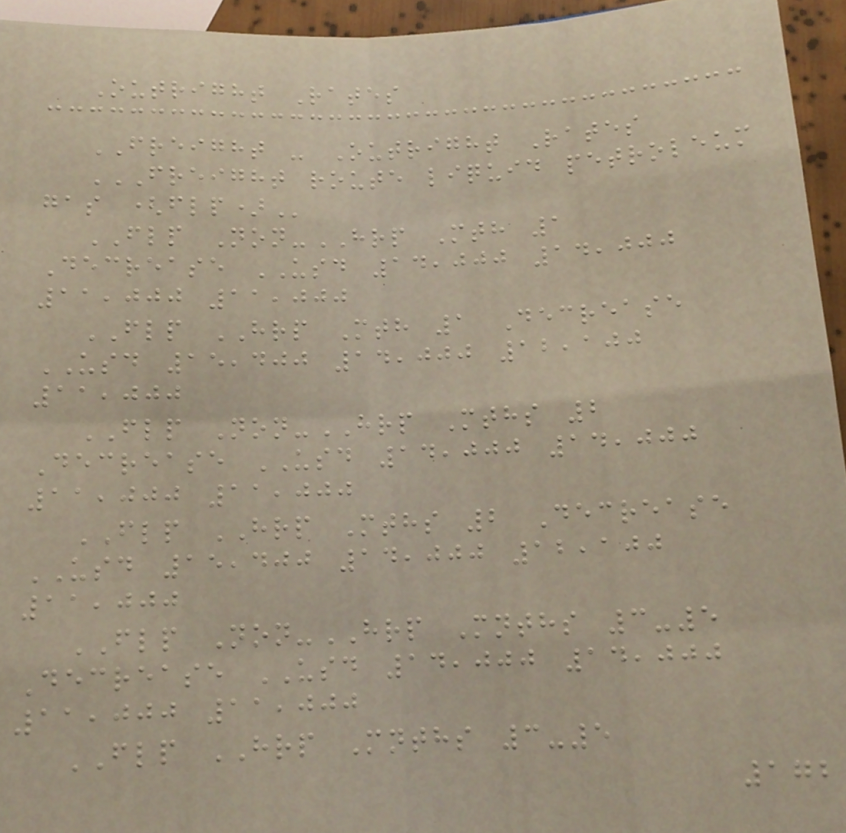Outright Rates
FREIGHT - Outright Rates
FREIGHT ROUTE LIQUID PETROLEUM
GAS (FLP)
FLP Non-HRP Mth 1
Decrease USD 14,000 14,000
11,000 11,000
FLP HRP Mth 1 Decrease
USD 15,400 14,000 12,100
11,000
FLP Non-HRP Mths 2
Decrease USD 14,000 14,000
11,000 11,000
FLP HRP Mths 2 Decrease
USD 15,400 14,000 12,100
11,000
FLP Non-HRP Mnths 3-5
Decrease USD 14,000 14,000
11,000 11,000
FLP HRP Mnths 3-5
172
